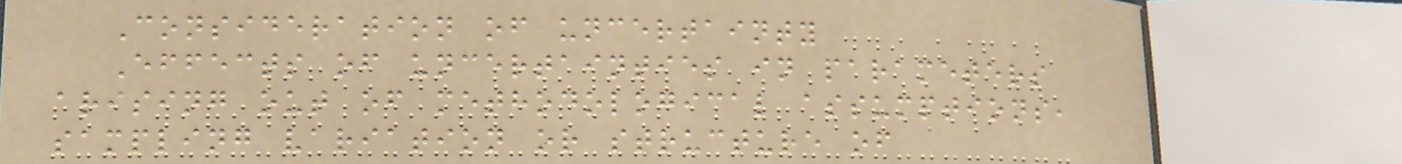Consideration of uncertainty
Effects of uncertainties in parameters
arising out of methodological assumptions,
sampling variation or structure of
